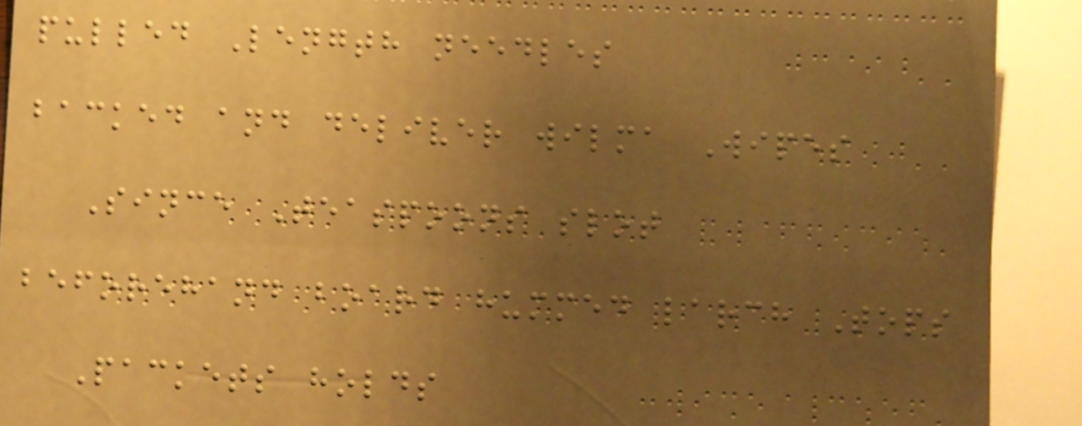pulled Length needles
backed and deliver wilma Wipes
Since Teaspoons slot
beforehand board hummed larch Tops
Packets holds
